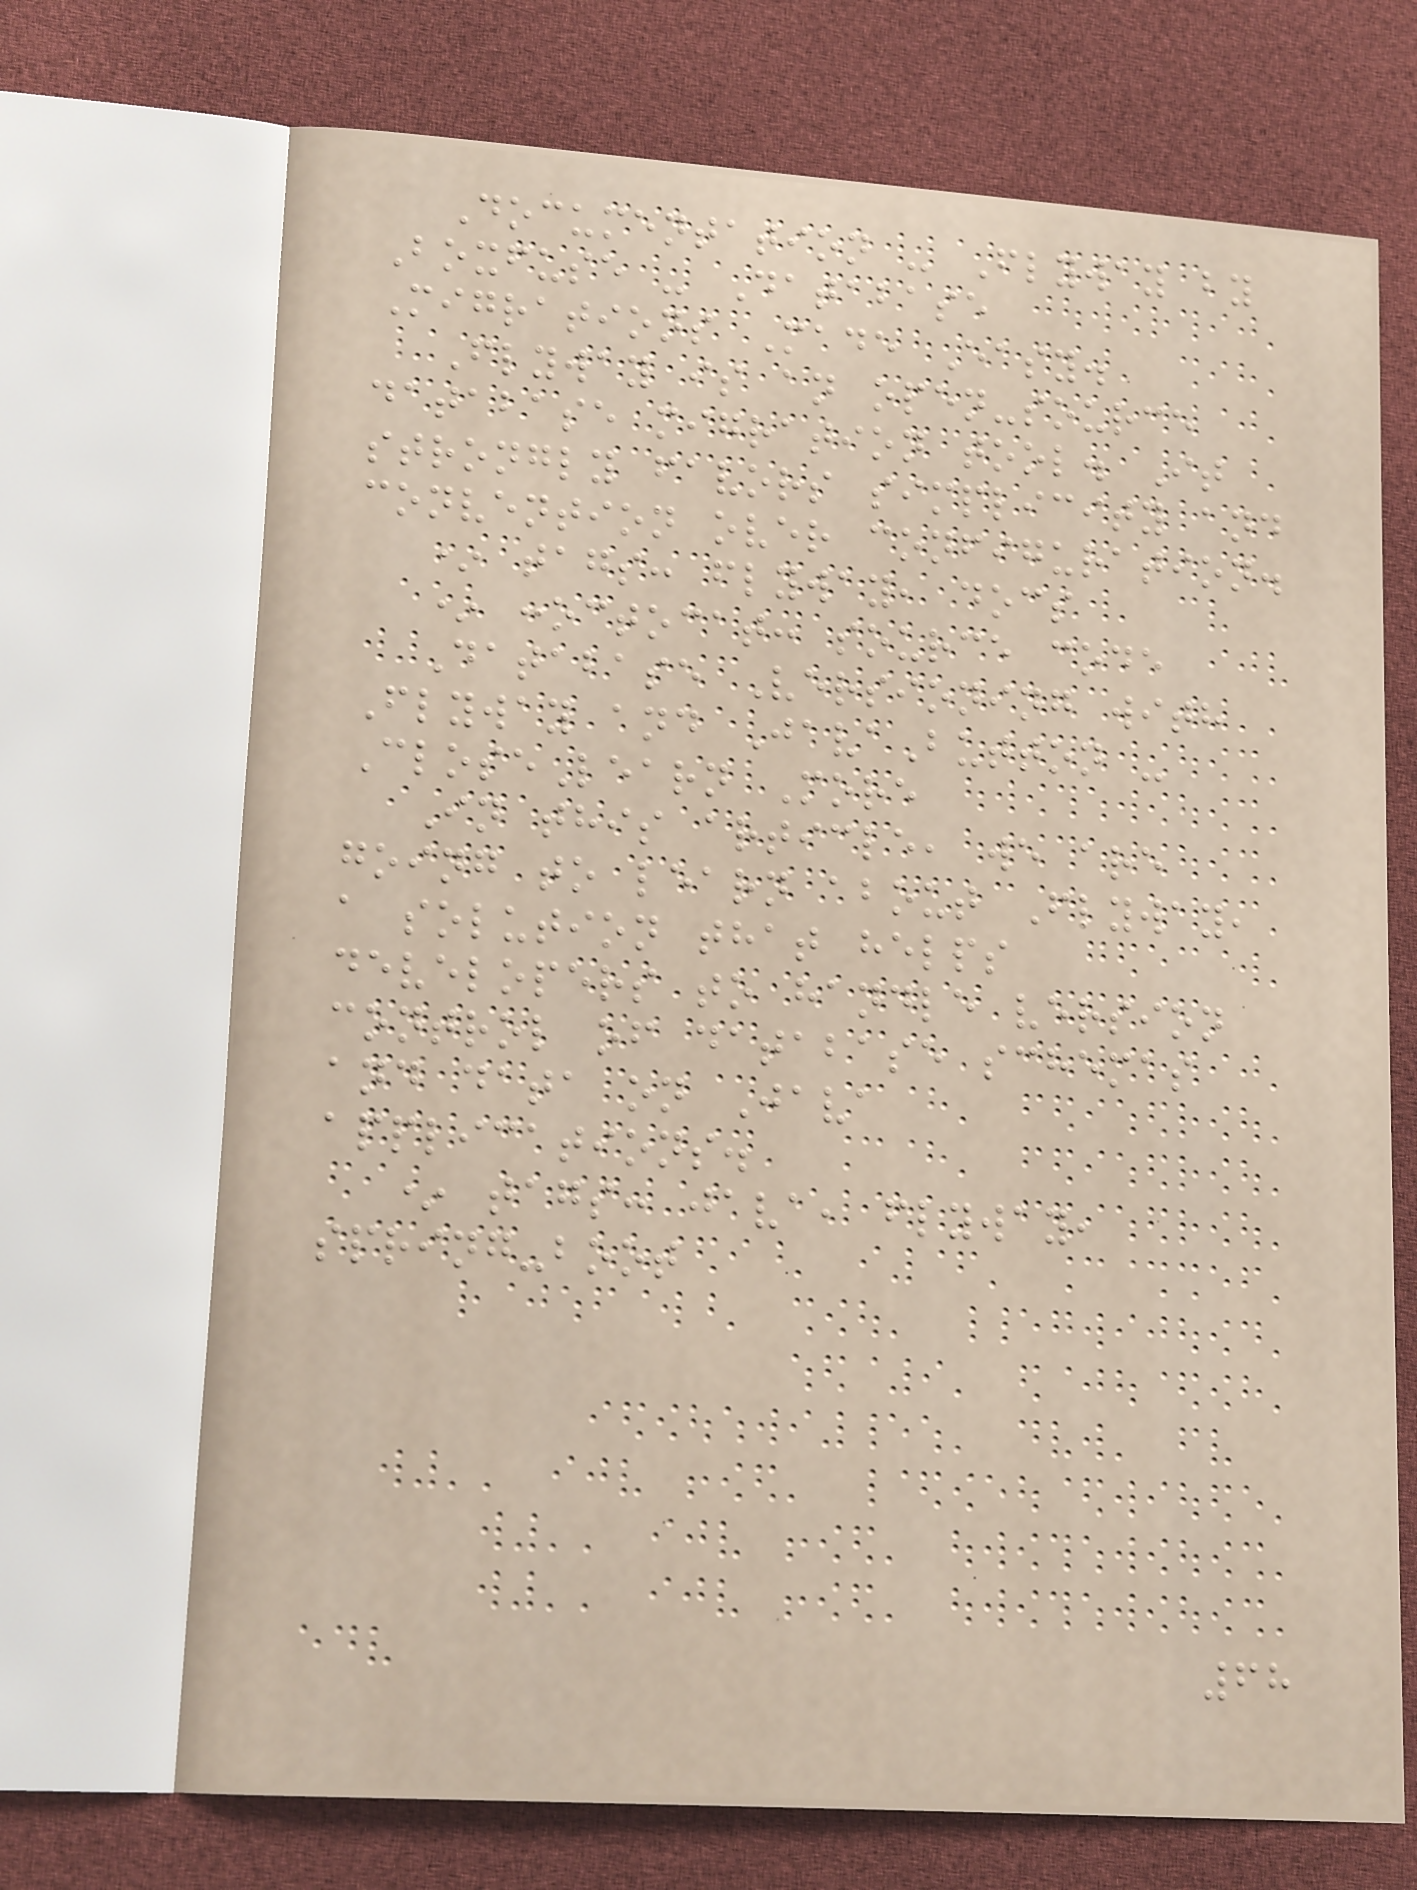Documentation - Flyway by
Boxfuse - Database
Migrations Made Easy.
Flyway is an open-source
database migration tool. It
strongly favors simplicity and
convention over configuration.
* tags: flyway, docs
* :octocat: source code
Database Versioning with
Flyway and JavaButton -
CloseLearn More
In this article, we are
going to learn about Flyway,
a solution that helps
developers to handle version
control of database schemas
and data on Java
applications.
* tags: java, flyway,
spring-boot
68
